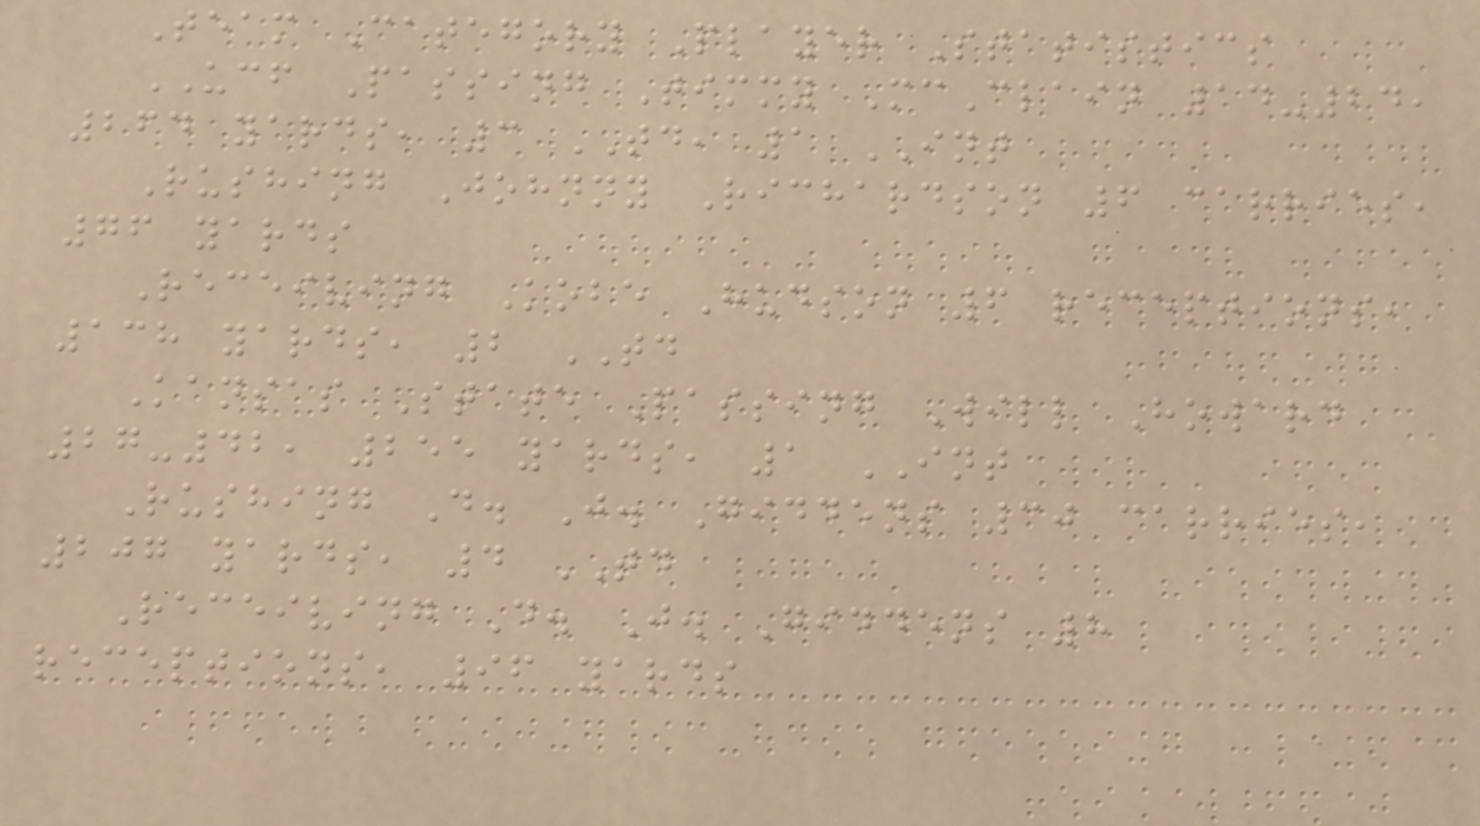Team Category Player Statistics
UCF Passing Timmy McClain 14-24,
264 yards, 3 TD, 1 INT
Rushing Johnny Richardson 6 carries,
76 yards
Receiving Kobe Hudson 6 receptions,
138 yards, 2 TD
Kansas State Passing Will Howard
27-42, 255 yards, 1 INT
Rushing D. J. Giddens 30 carries,
207 yards, 4 TD
Receiving D. J. Giddens 8
receptions, 96 yards
